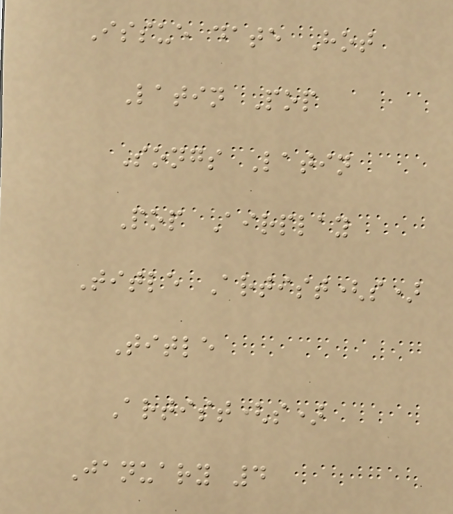Issue date Hot
Latin Pop
Songs Latin
Pop Airplay
Title Artist(s)
Title
Artist(s)
January 4
